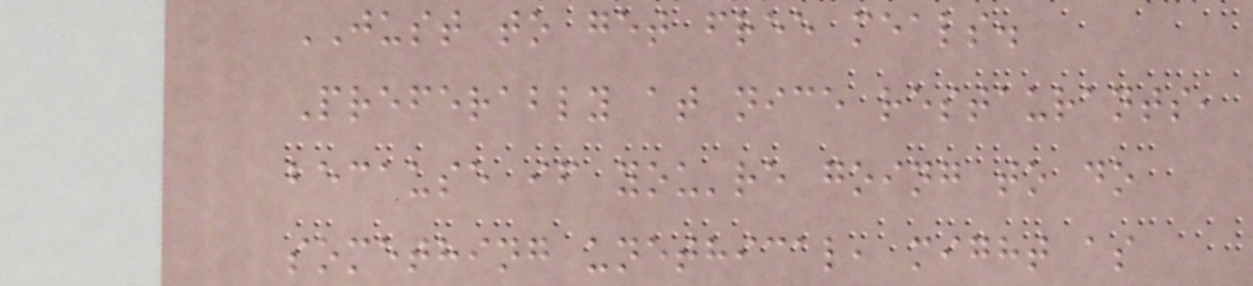JUST to get free meals.
Preferably at nice restaurants,
because if you're going to do
something unethical, might as
